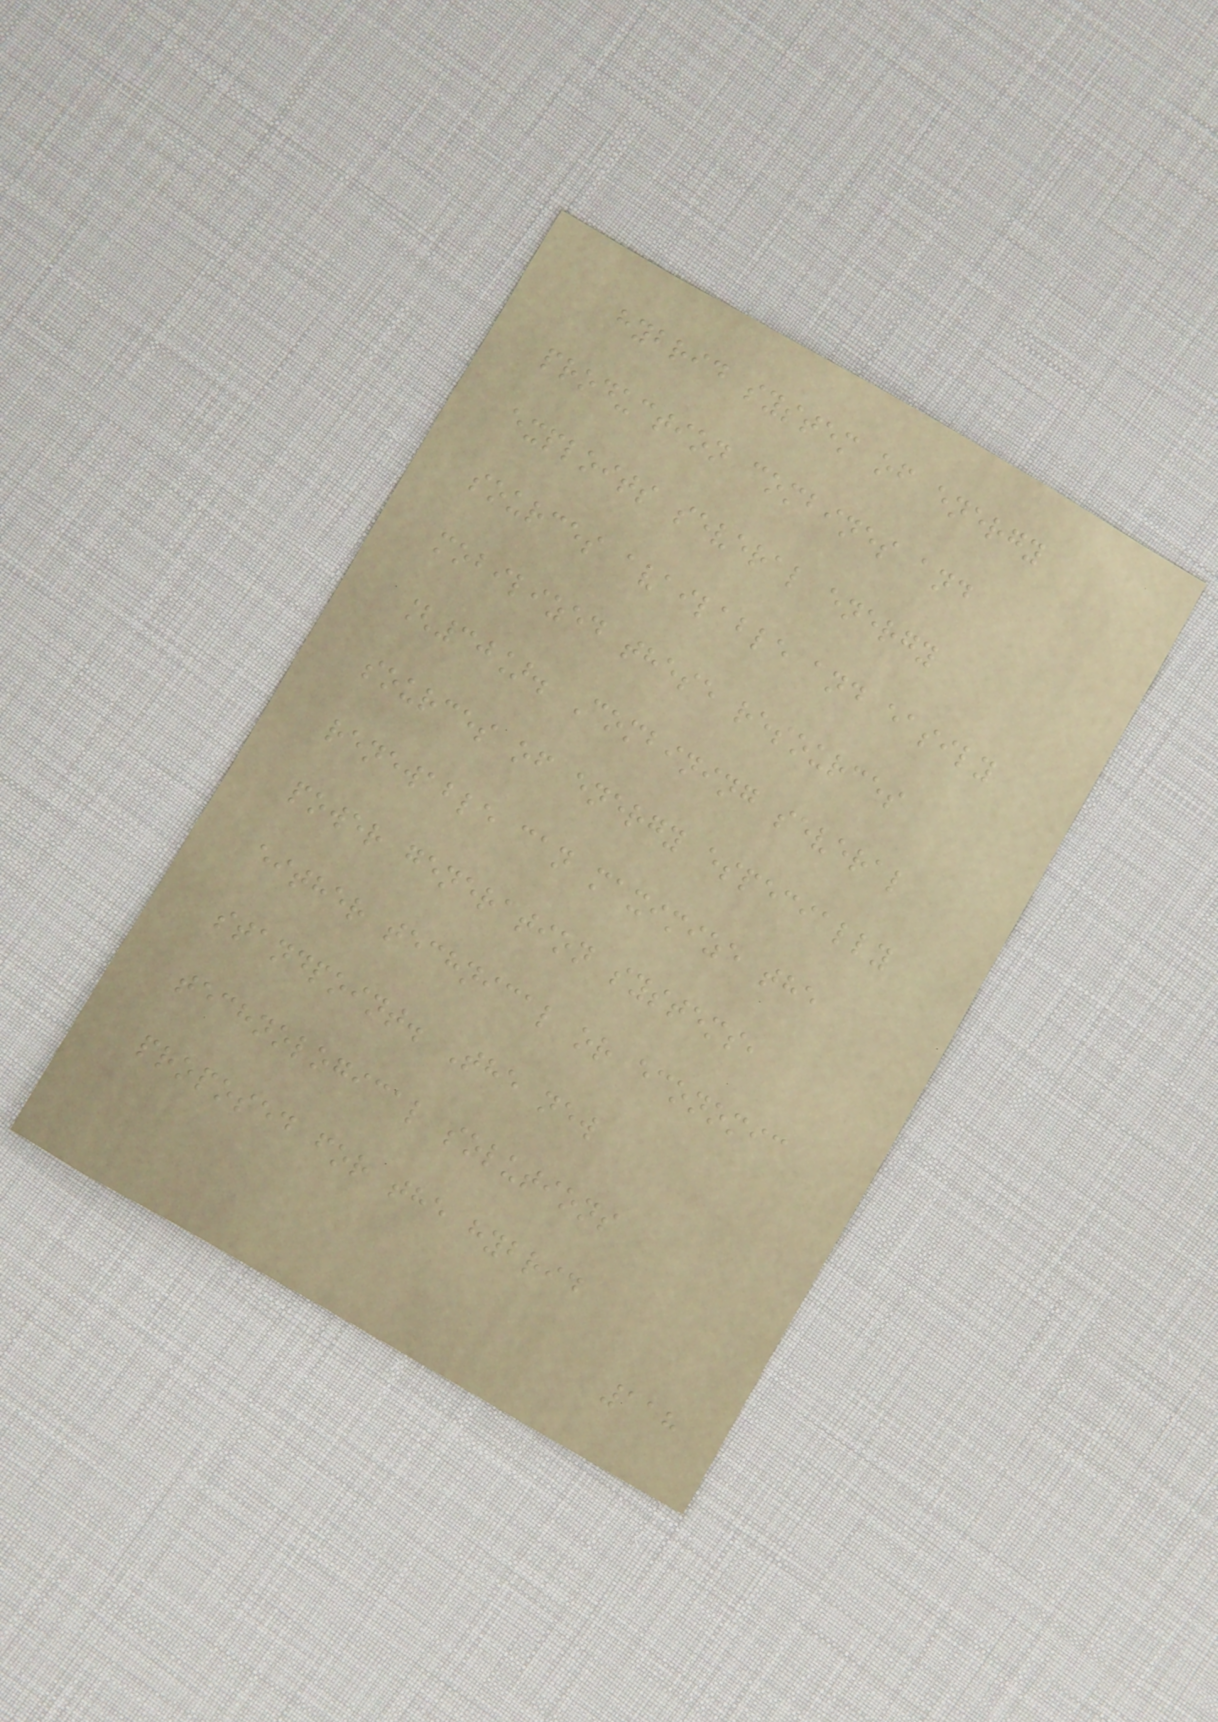hybrid system of energy
production combines and
exploits several energy
sources available and easily
mobilized these resources
[30]. Combining several
sources of energy especially
renewable can maximize the
power generation systems,
either technical or economic
standpoint. The new
technological solutions
proposed for the hybrid
118
